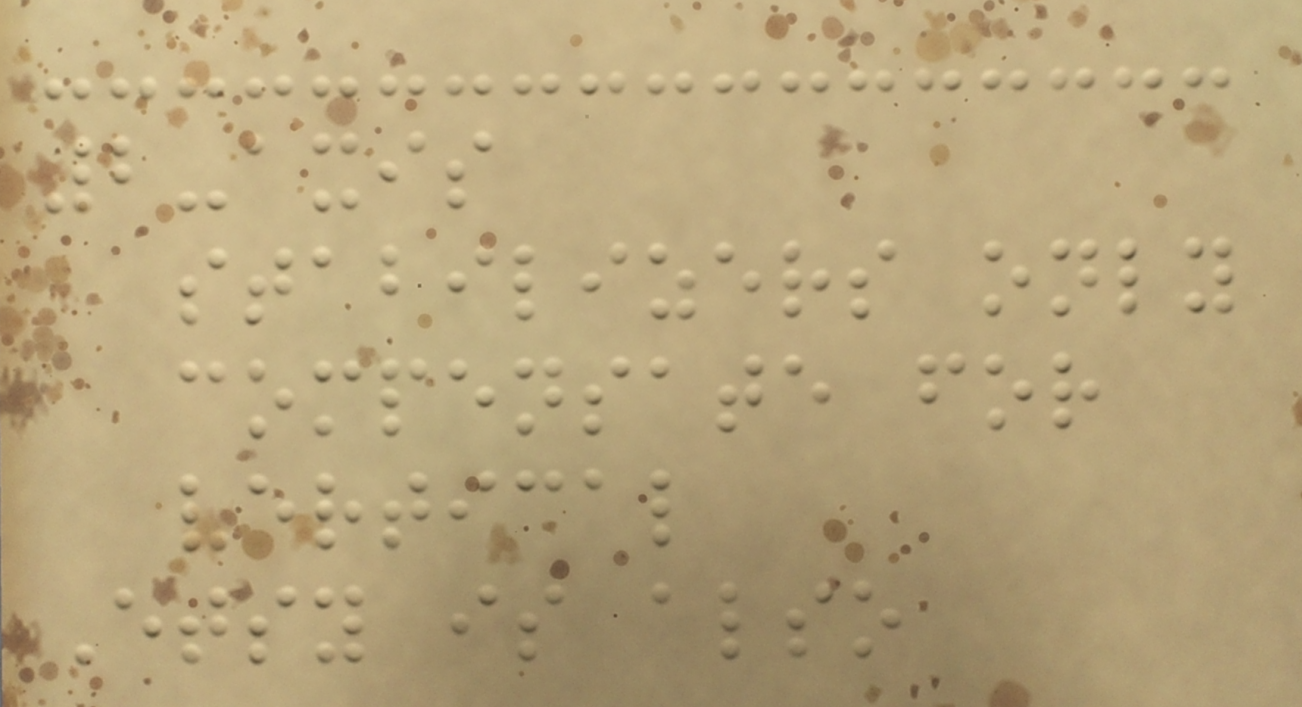2-axis
stabilizers only
compensate for
vertical
Etsy is also
